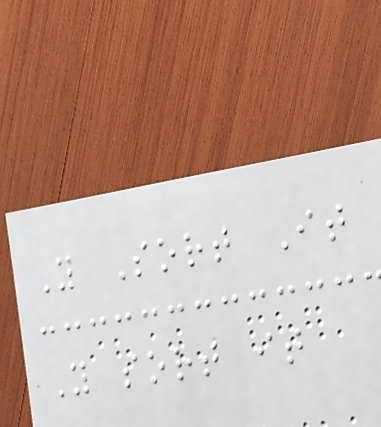Y Sort It
Y sort it
